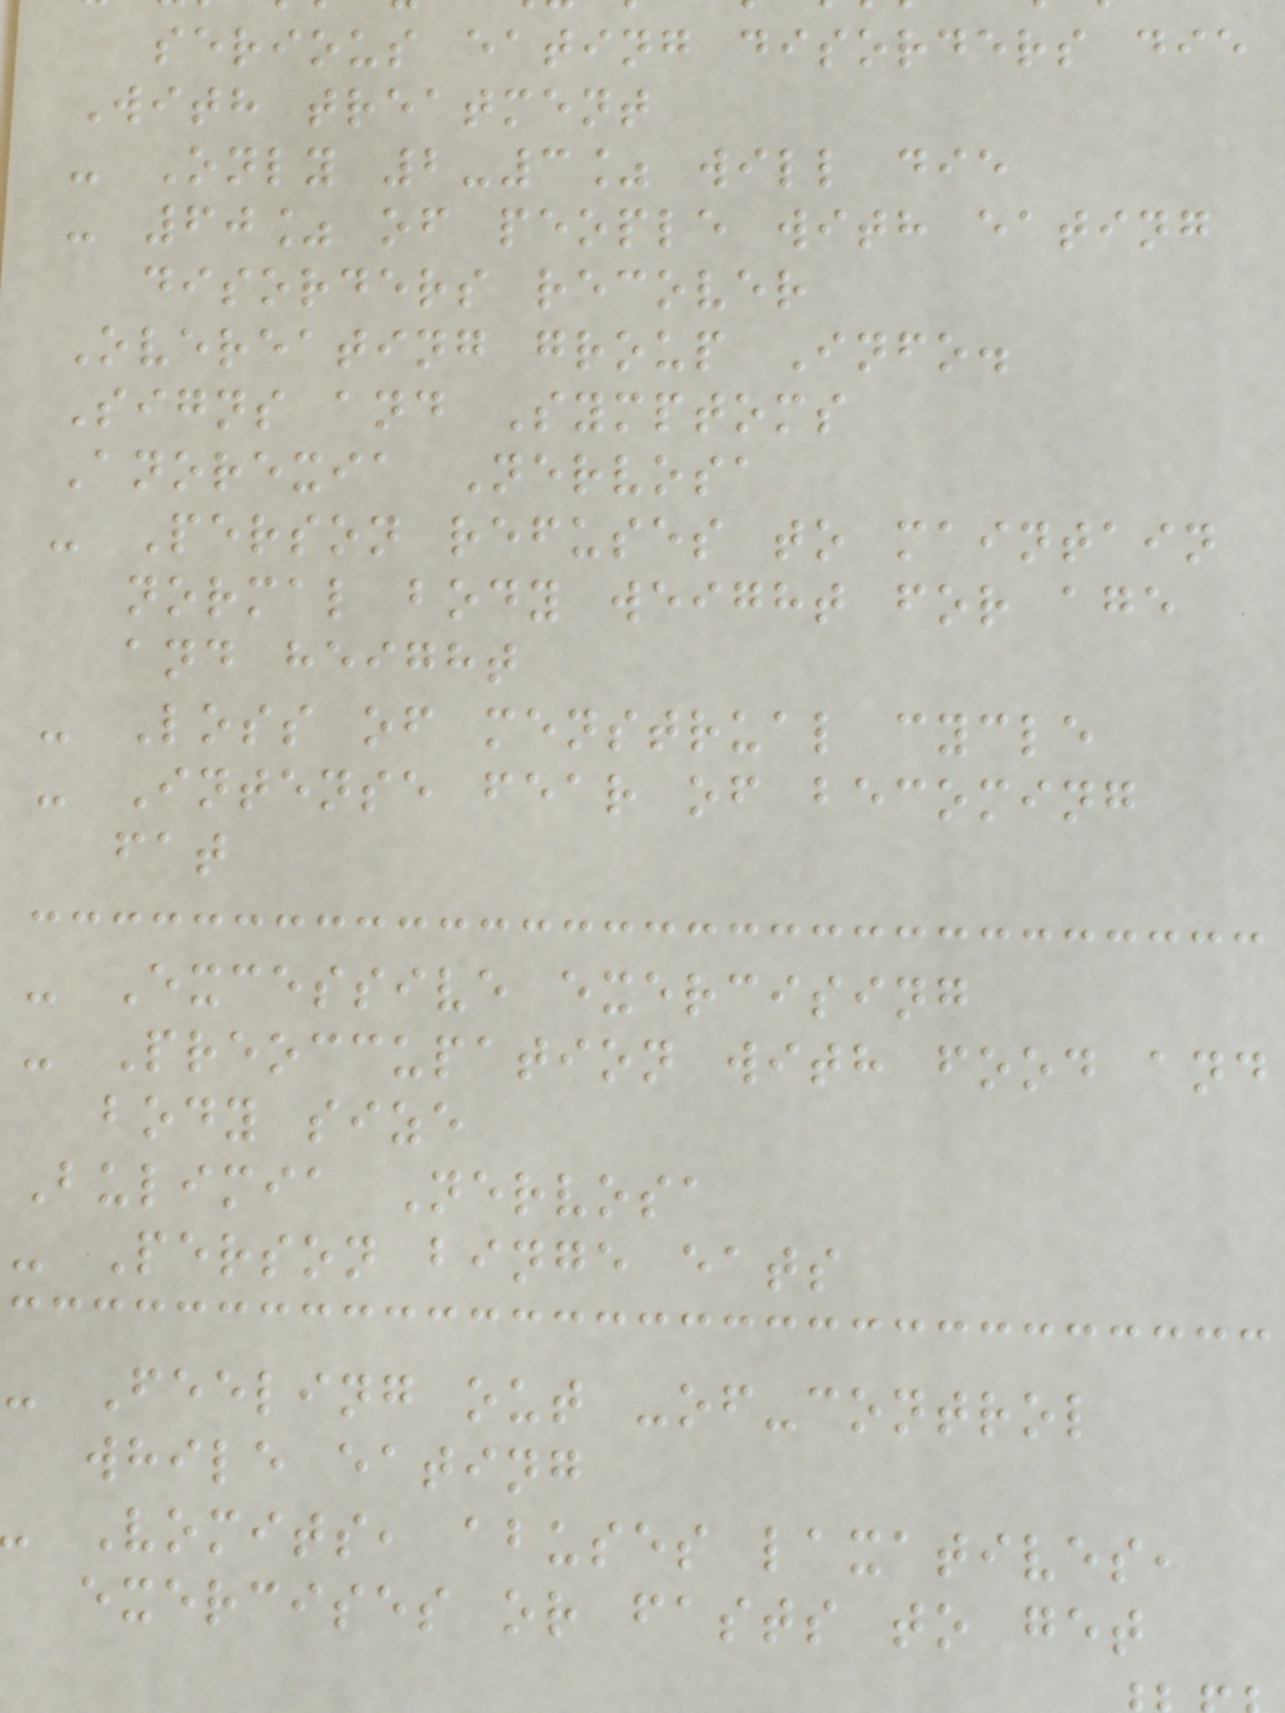serious eating disorders die
With treatment
- Only 2-3% will die
- 60% of people with eating
disorders recover
Overeating group Info.
Signs and Symptoms
Anorexia Nervosa
- Person refuses to maintain
normal body weight for age
and height
- Loss of menstrual cycle
- Intense fear of becoming
fat
- Excessive exercising
- Preoccupation with food and
body size
Bulimia Nervosa
- Person binge eats
- Feeling out -of-control
while eating
Vomits, abuses laxatives,
exercises or fasts to get
